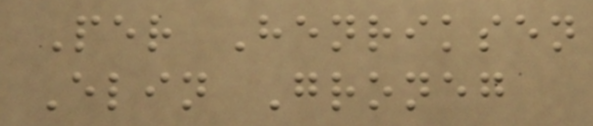Per Henriksen
Elin Groneg
